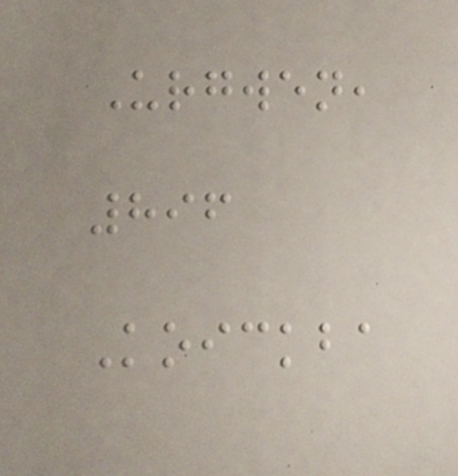Urgwen,
896
Koickba
